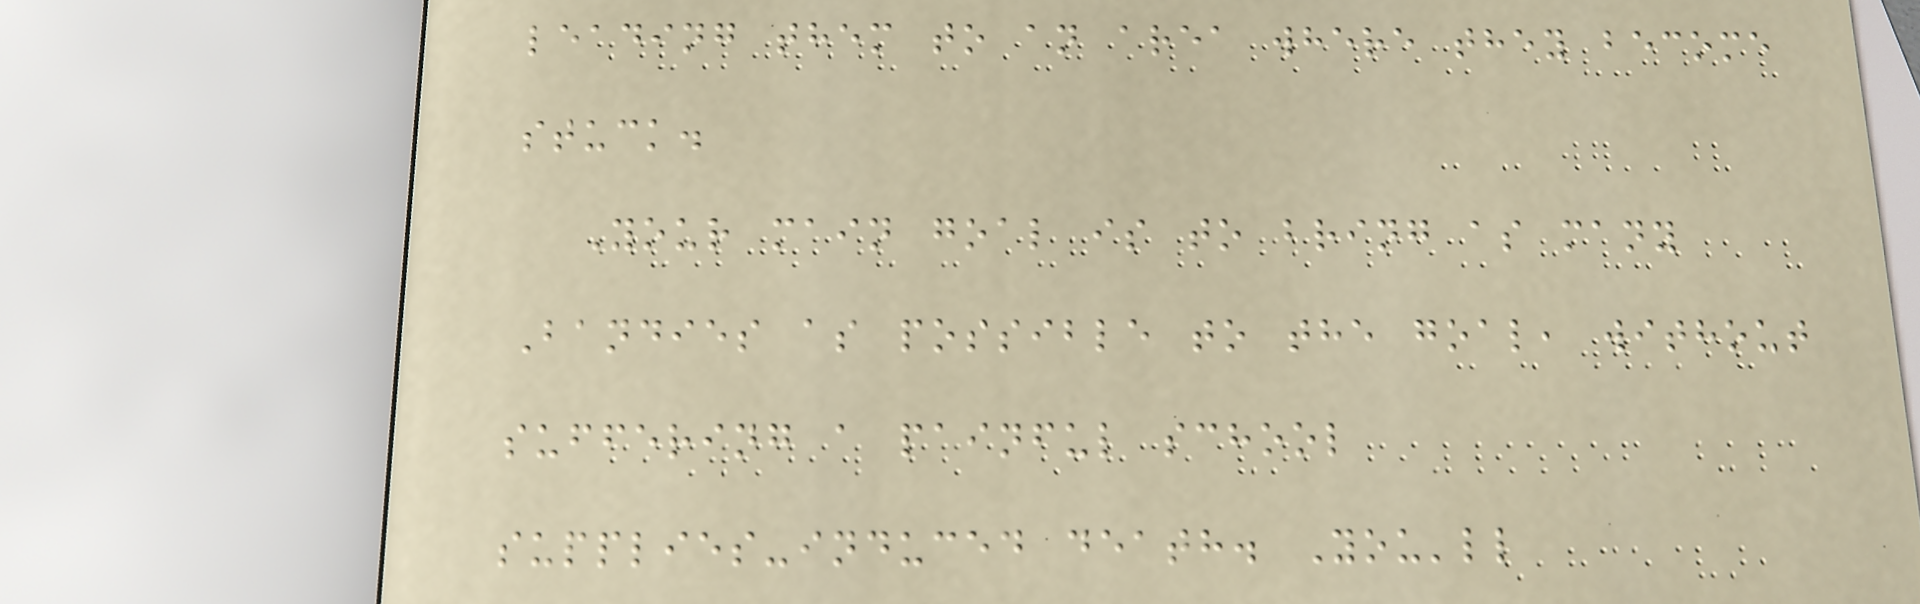leading them to an area where they become
stuck.
Your main goal is to bring as many
Bandies as possible to the goal, without
suffering a painful school
supplies-induced death. You'll
